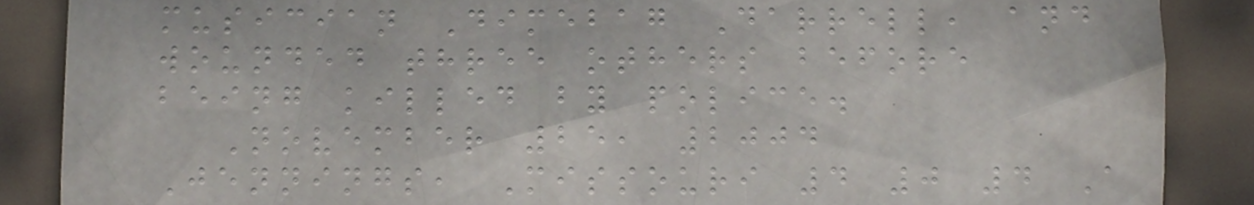musician Dimebag Darrell, and
wounded three others before
being killed by police.
November 25, 2004
Jennings, Missouri 4 0 4 A
